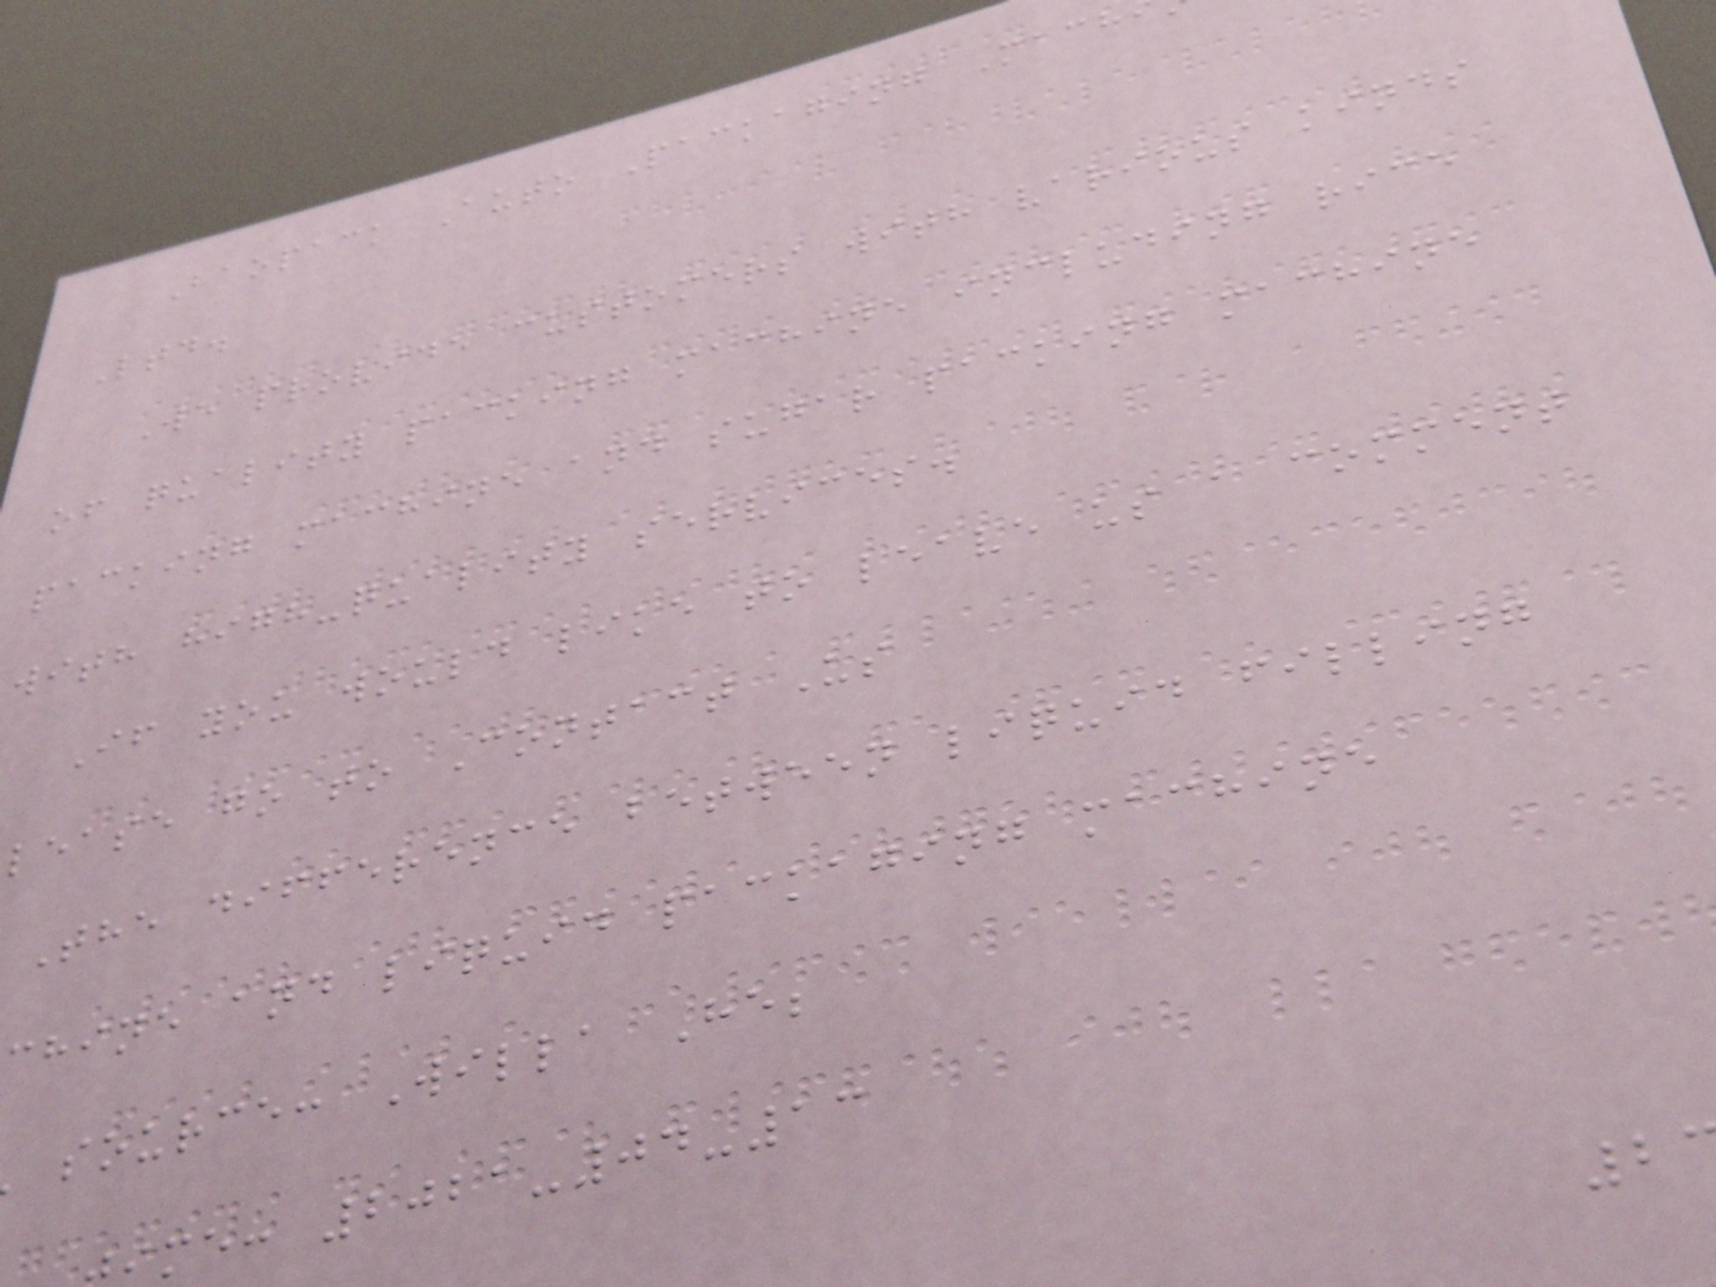Baopack Auto Packaging Mach
Ltd.
We provide customers with various kinds
of quality packing machine including rice
packing machine and sugar packing machine
with high-quality services.
If you would like to leave us a comment
lease go to Contact Us
The difference between liquid filling
chine and liquid packaging machine
source: Willa He;
me: 2021-04-13
